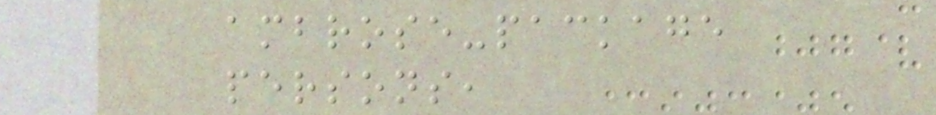ambrose-package
persons,
